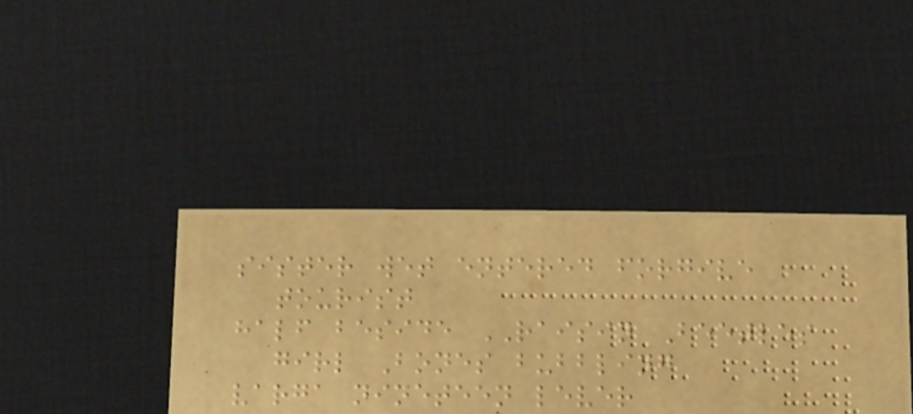sister wet entered forgive
tourist
half beside RAISIN Beetles
girl Bones bubbling
varga nineteen lever
